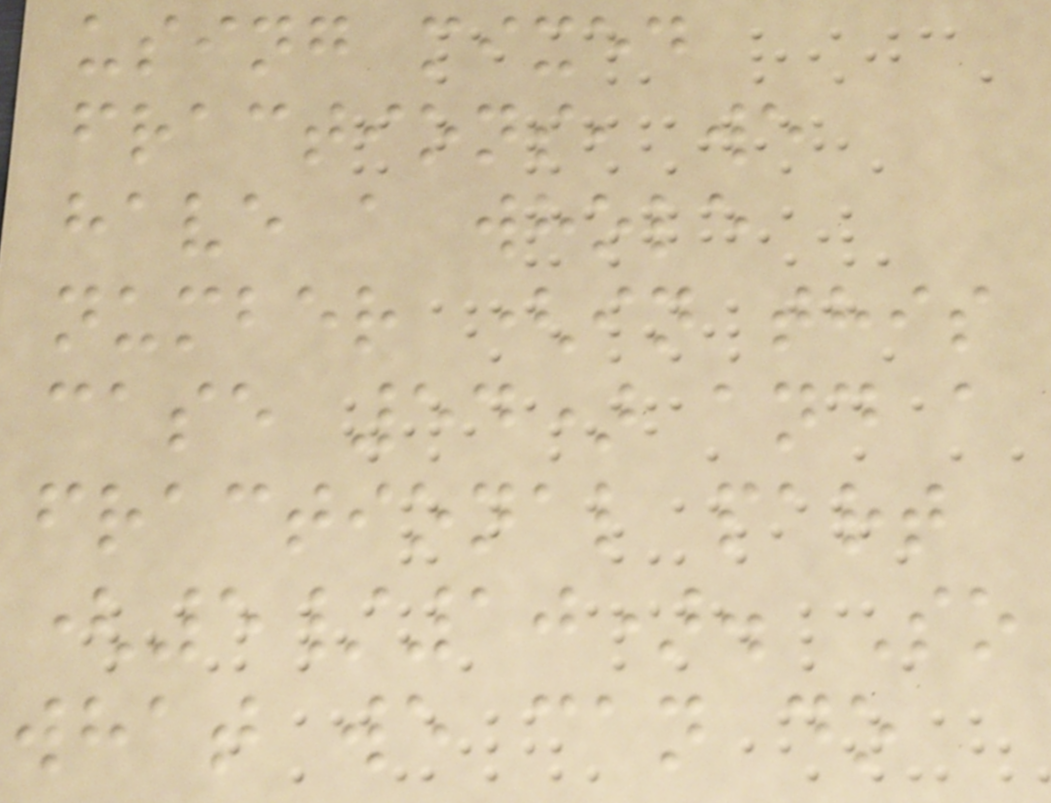using mixed
fractions, we
have a whole
number (in this
case 54) and a
fractional part
(5/10). So
what we can do
